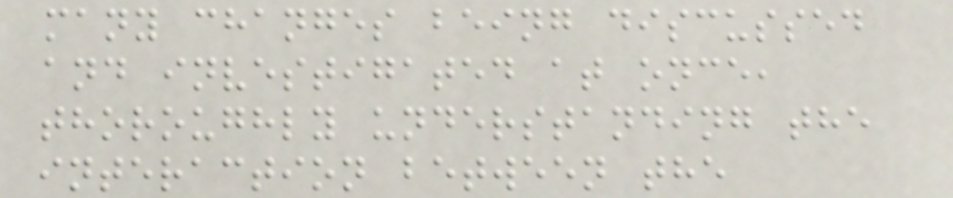many changes being discussed
and investigated at once,
thoroughly understanding the
interaction between the
